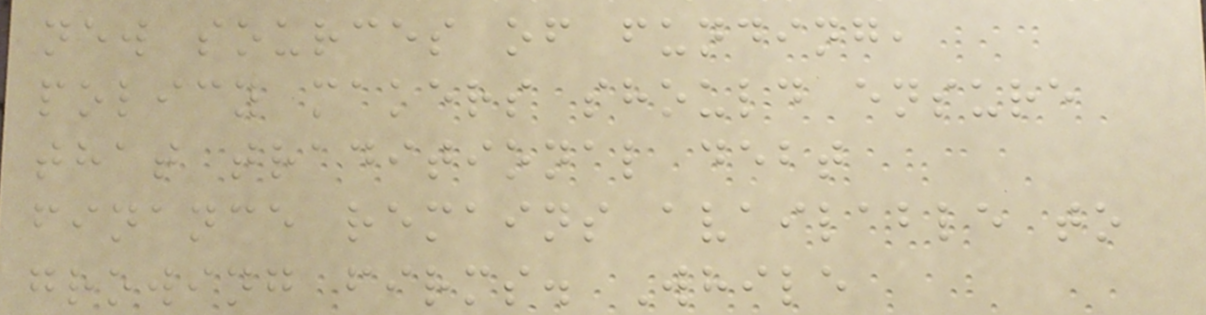new sources of funding,
policy makers should ensure
that traditional debt
finance remains available to
growing firms. While
